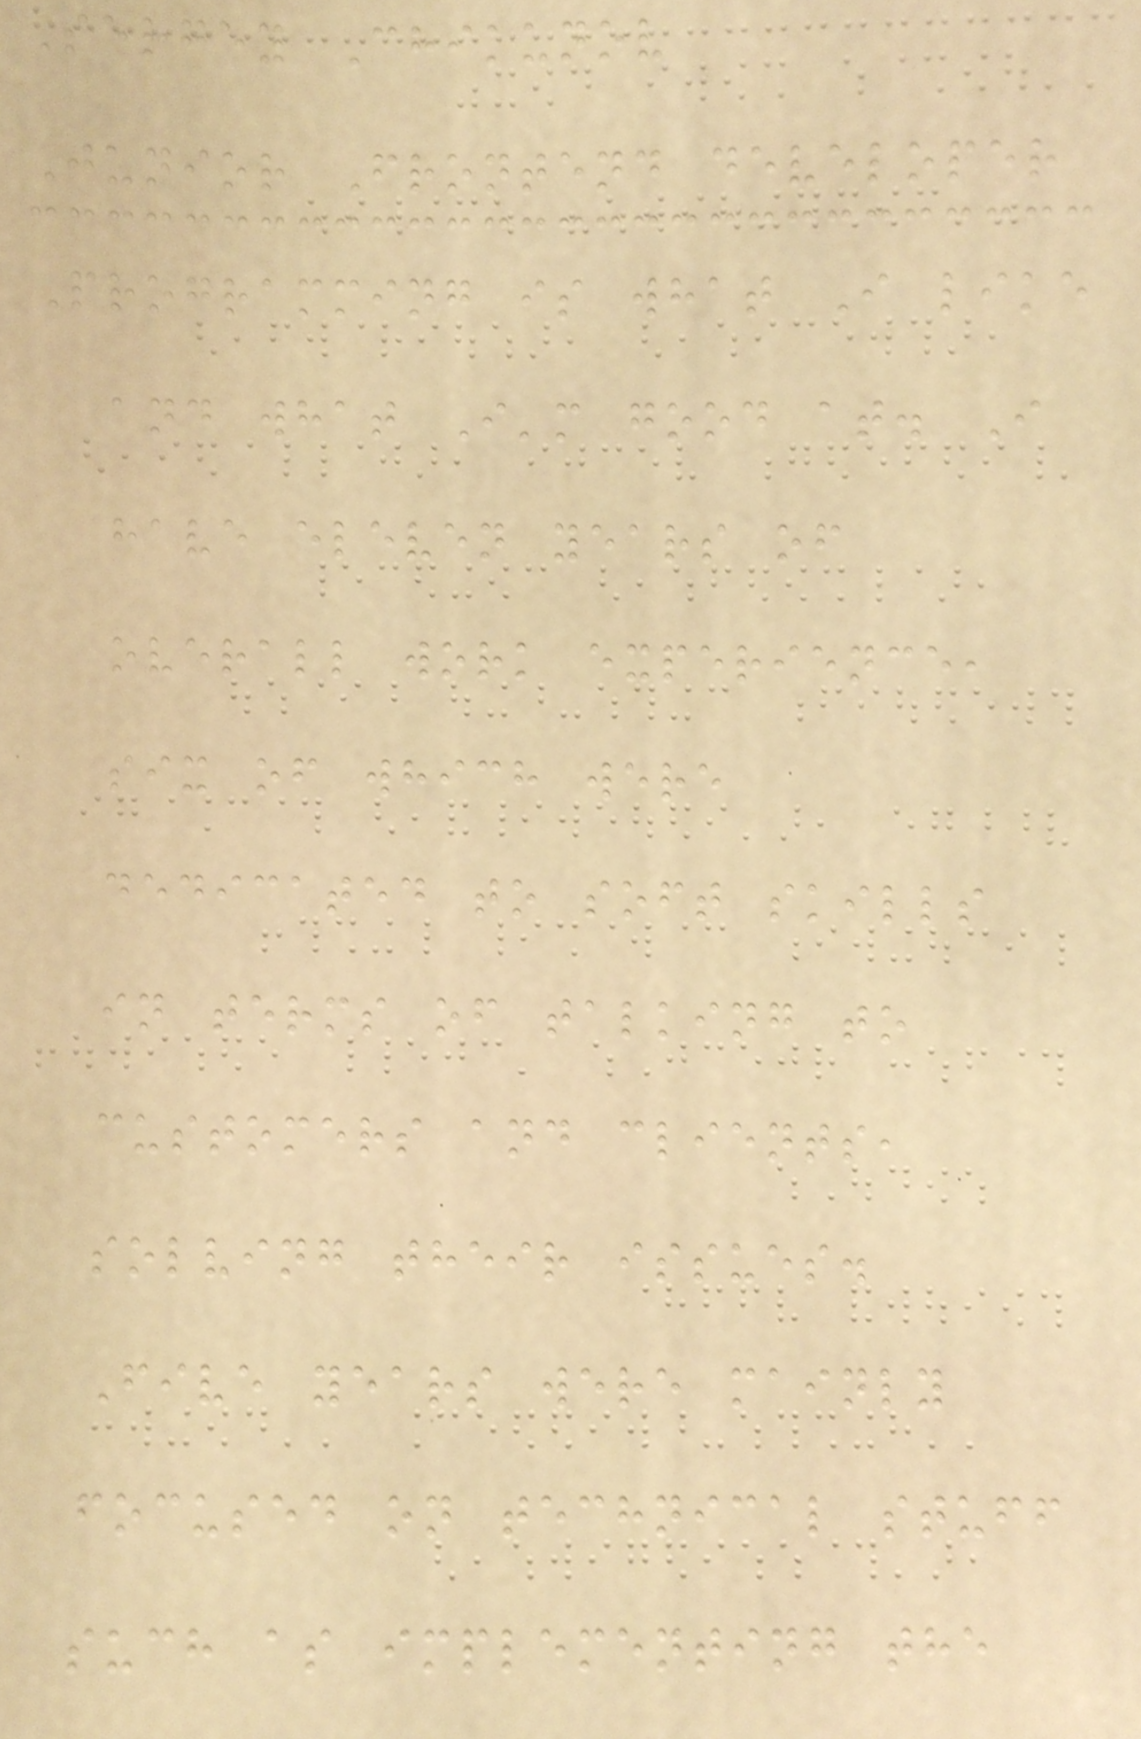Sergey Chikunov
Junior Frontend developer
Programming is what I like
and what I'm good at. I
have eleven years of
overall work experience,
six of which were
dedicated to soft skills
in terms of talking to
customers and clients,
solving their issues.
Five years were mainly
focused on technical stuff
such as implementing the
